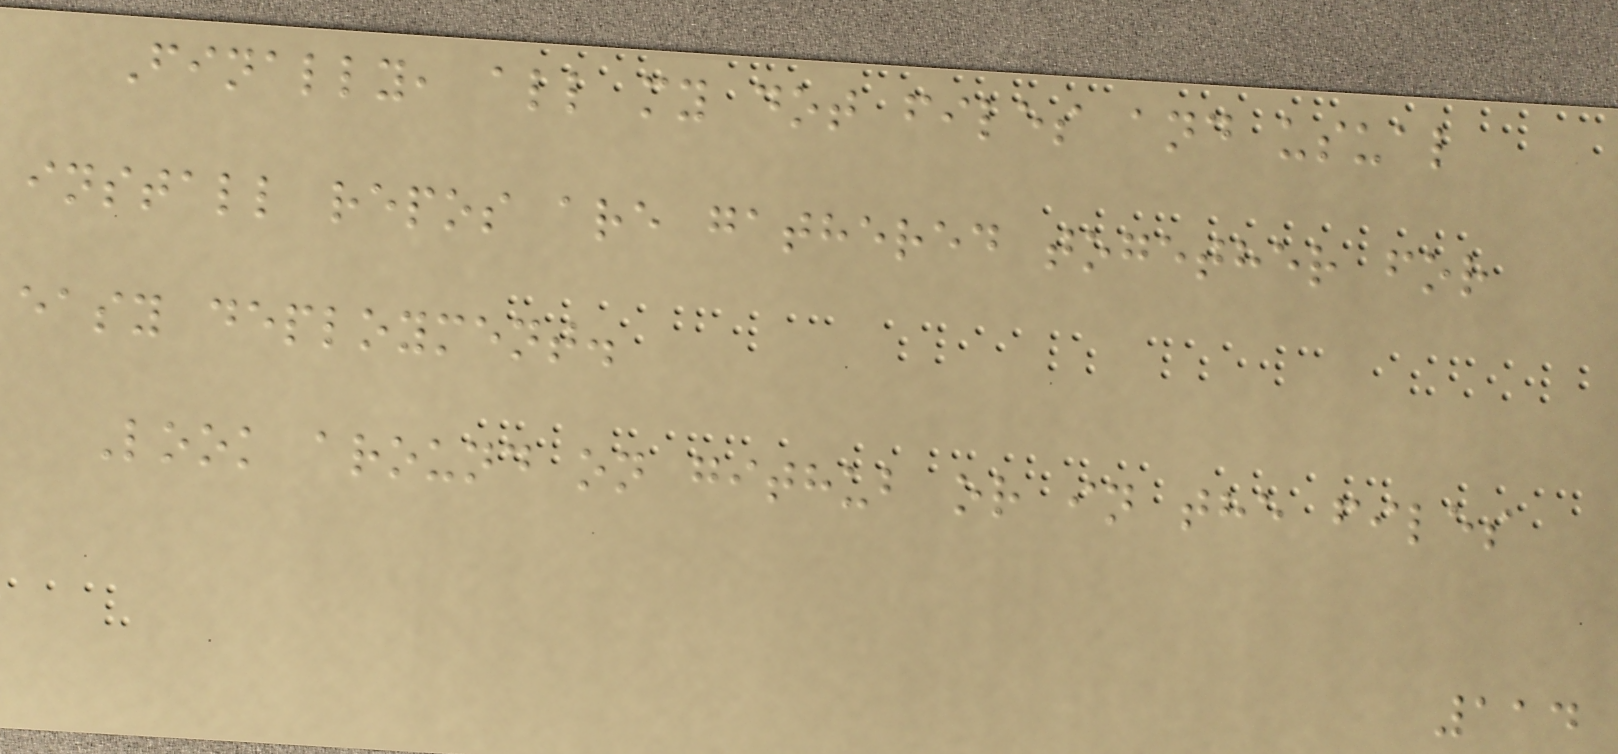Finally, all my dot files and usual
install repos are gathered together for
easy deployment.
Look around on github or in the files
114
